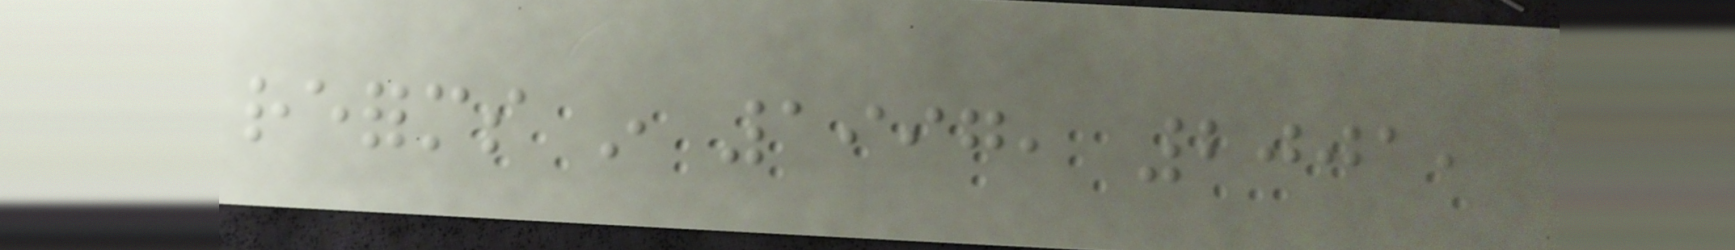reforms in 1997, 2001,
